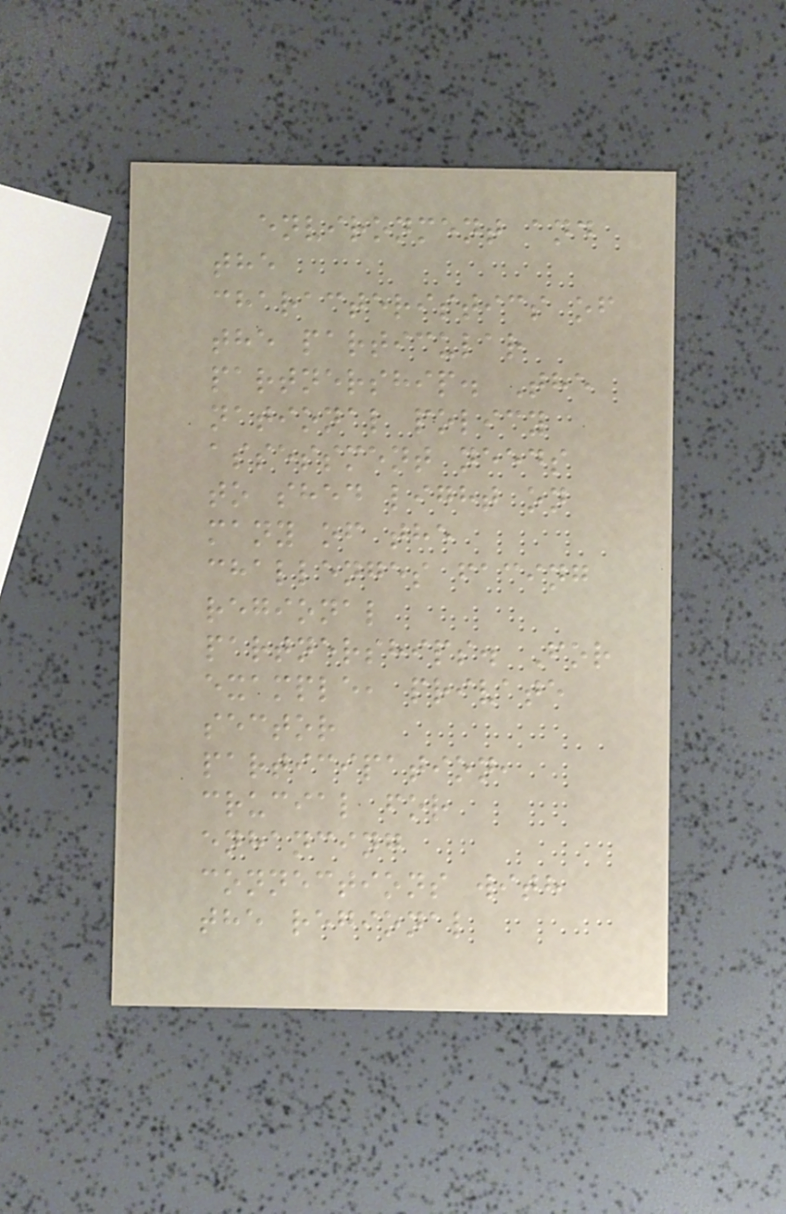environment and
the
characteristics of
the particular
partnership. The
national policy
assessment needs
to shed light on
many of the
challenges facing
regional
partnerships. For
example, private
sector
participation,
crucial for
enhancing
connections with
the regional
